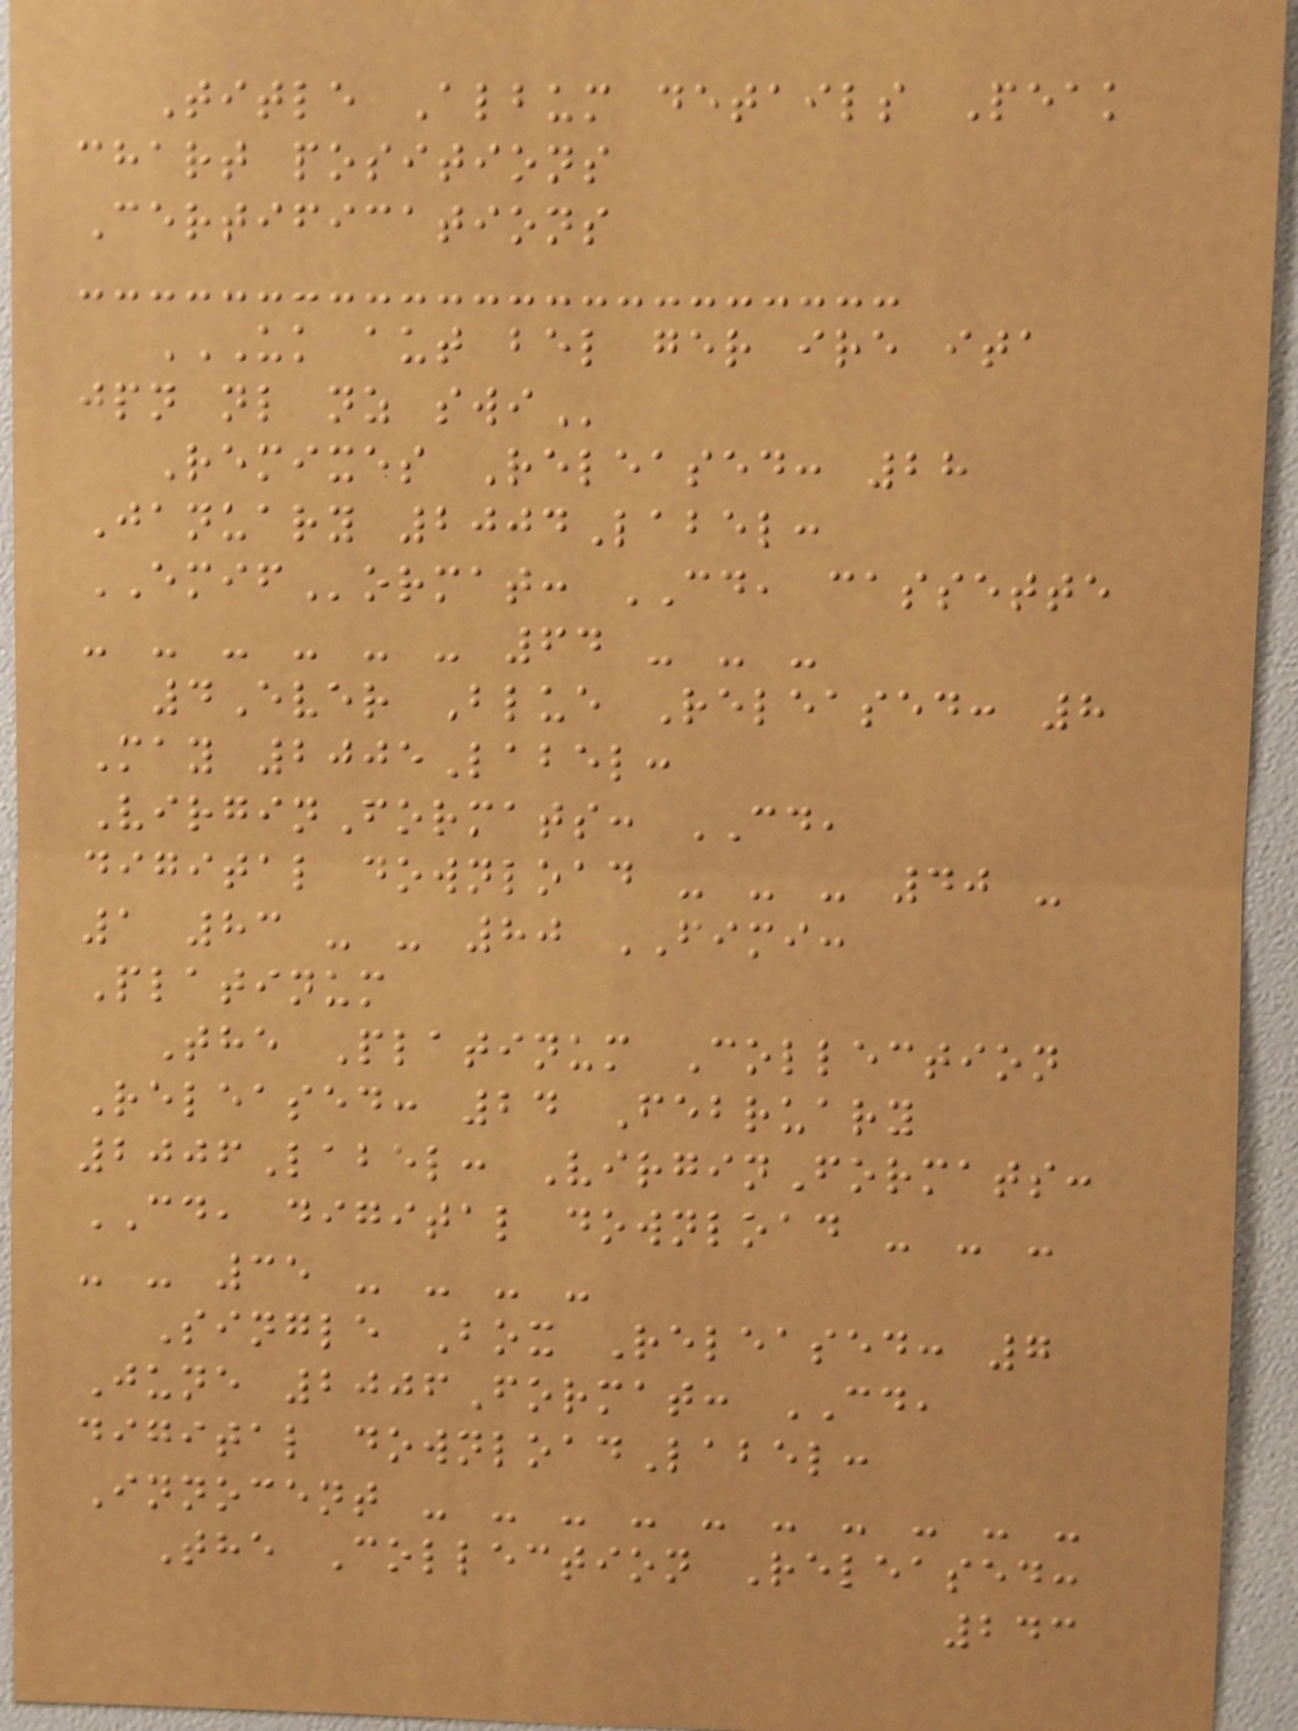Title Album details Peak
chart positions
Certifications
UK AUT BEL GER IRE ITA
JPN NL NZ SWI
Remixes Released: 28
January 2004Label:
EMIFormat: CD, cassette
- - - - - - 64 - - -
4Ever Blue Released: 8
May 2005Label:
VirginFormats: CD,
digital download - - - 40 -
1 83 - - 80 FIMI:
Platinum
The Platinum Collection
Released: 24 February
2006Label: VirginFormats:
CD, digital download - - -
- - 35 - - - -
Single Box Released: 7
June 2006Format: CD,
digital downloadLabel:
Innocent - - - - - - - - - -
The Collection Released:
243
